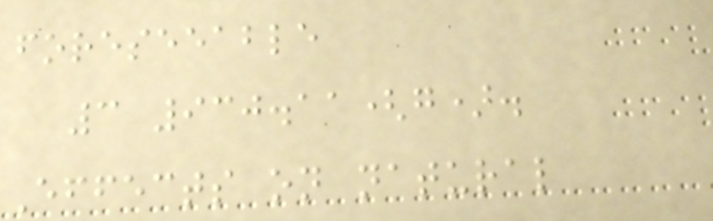foreseeable
3 930.11(g).
Effects on natural
